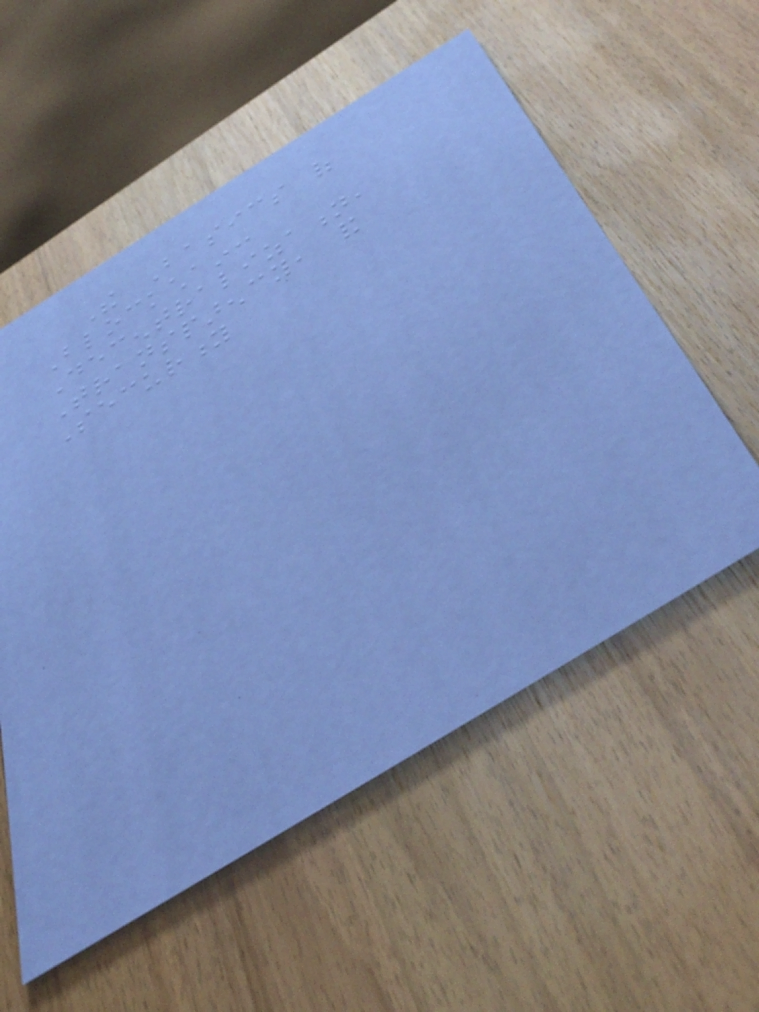The Basics of
Blockchain:
Decentralization,
Transparency, and
Security
